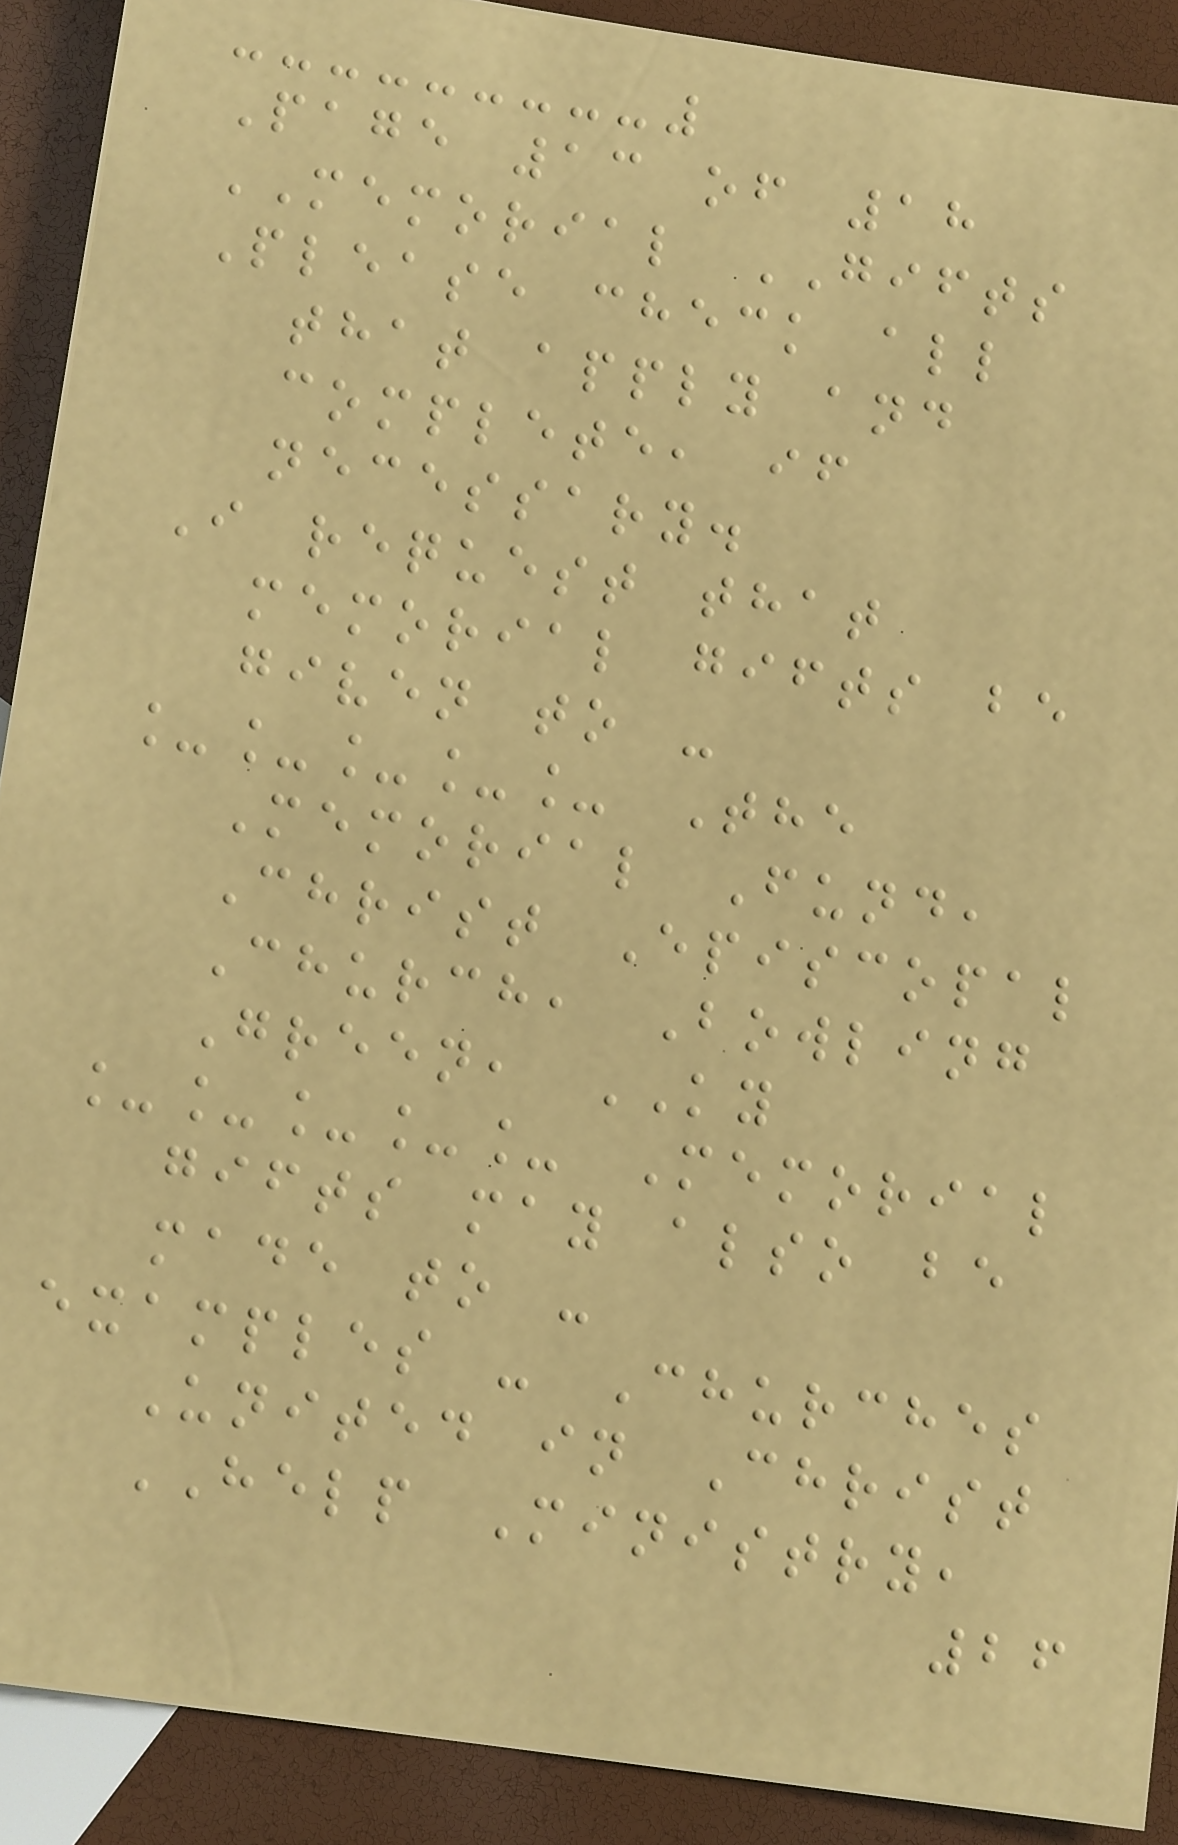Page 13 of 18
MEMORIAL GIFTS
Please check all
that apply and
complete, if
necessary.
I request that
memorial gifts be
given to -
_____ The
Memorial Fund,
Christ Episcopal
Church, Bowling
Green, KY
_____ Memorial
gifts may also be
made to -
examples - Churches
United in Christ
HELP Ministry,
26
